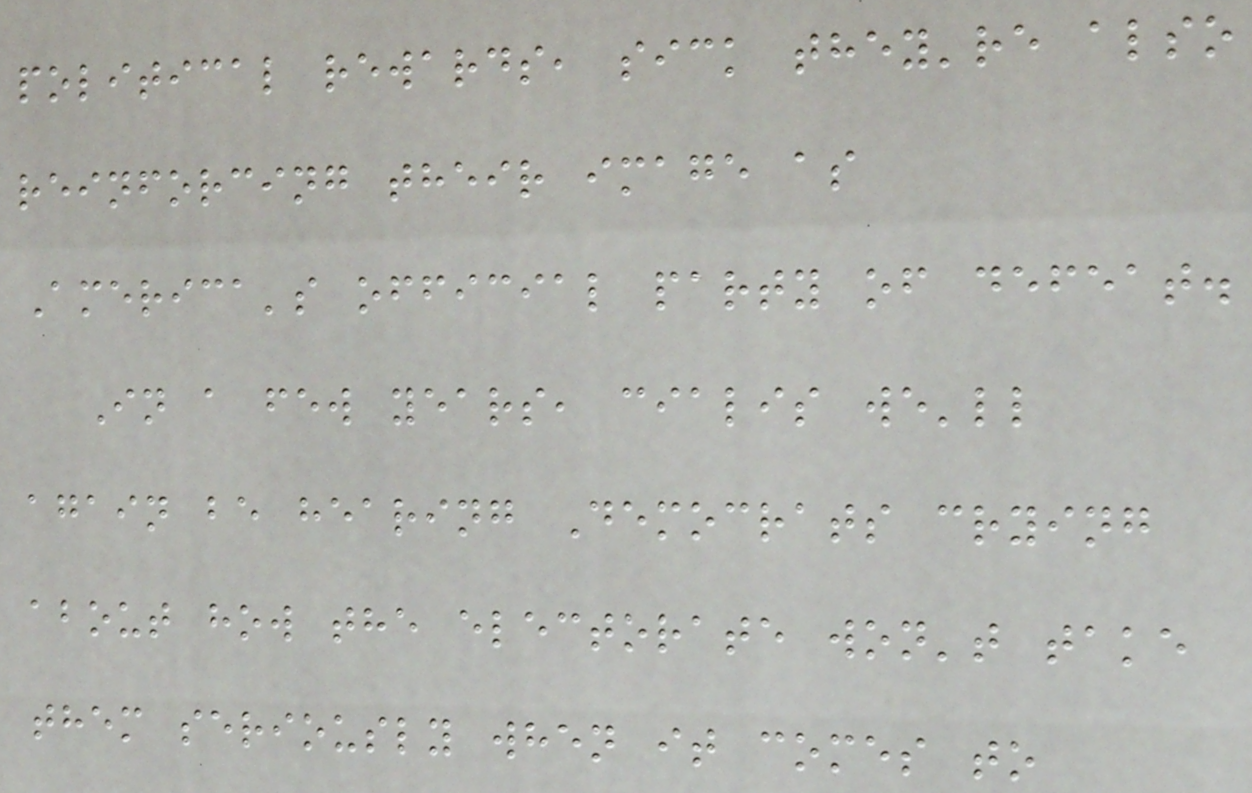political rewards, sick they're also
reinforcing their image as
America's official party of defeat.
In a few years, cialis we'll
again be hearing Democrats crying
about how the electorate won't take
them seriously when it comes to
